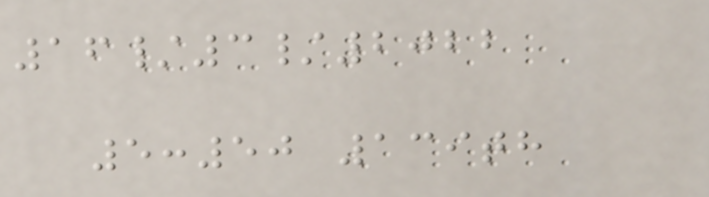16/3/2022
5:50 139th
